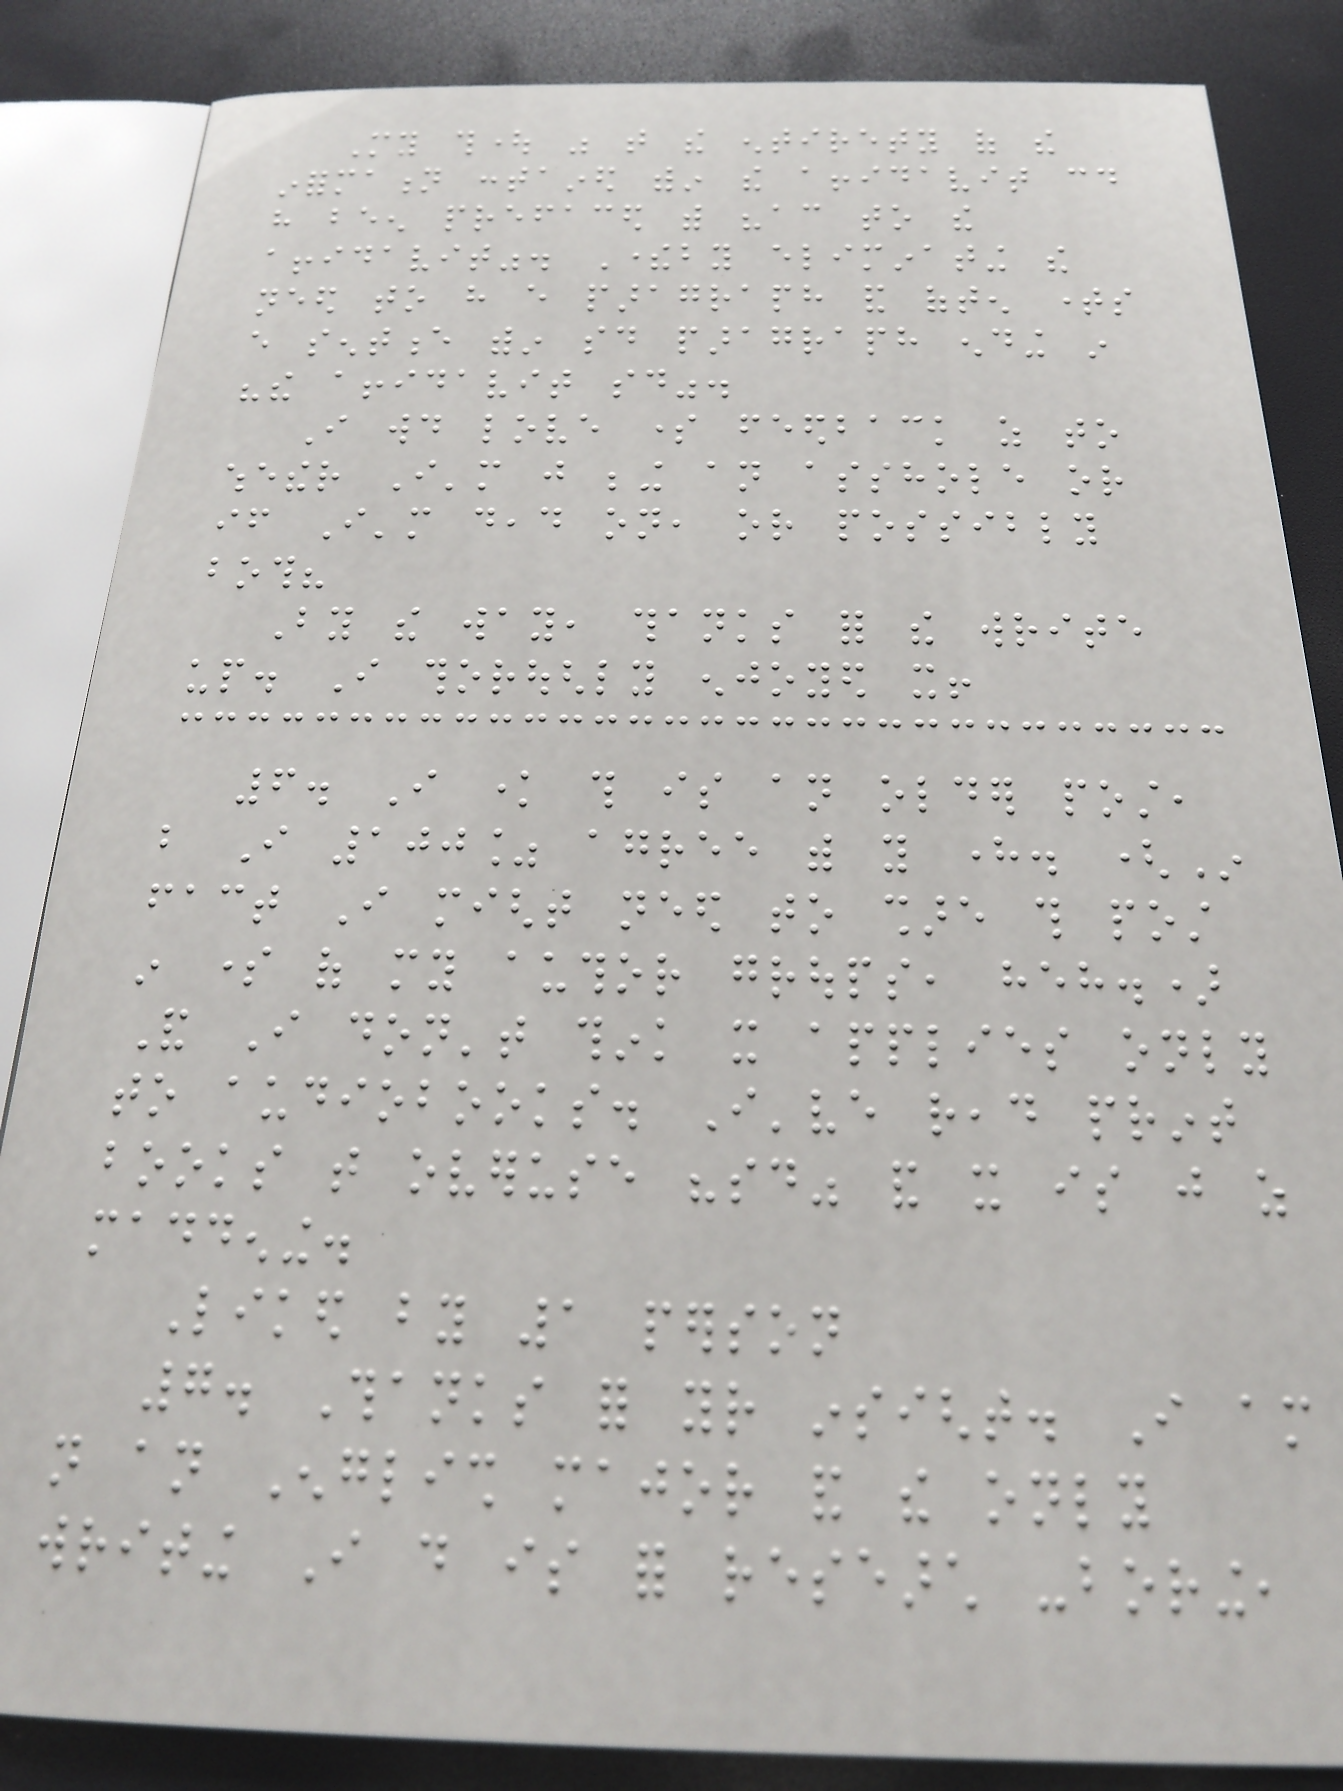My thought was that the entirety of the
information contained within the affidavit could
have been prefaced with "according to the
affidavit". Thereby eliminating the
need to have every paragraph and often times
every sentence within said paragraph ending in
"the affidavit said".
I would love some feedback as to
whether I'm just being an asshole or
if I'm dead on, or possibly
both?
By the way, thanks for the write
up. I thoroughly enjoyed it!
6. I know this is an older post,
but I 100% agree with you here. (In
fact I might need to share this post
in some of my author groups, heh.)
And I don't think it applies only
to audiobooks. I've read print
books that overuse "said" and it is just as
maddening.
Liked by 1 person
7. Thanks for your insight. I am
not an English major and the only
writing I do is for research -boring,
